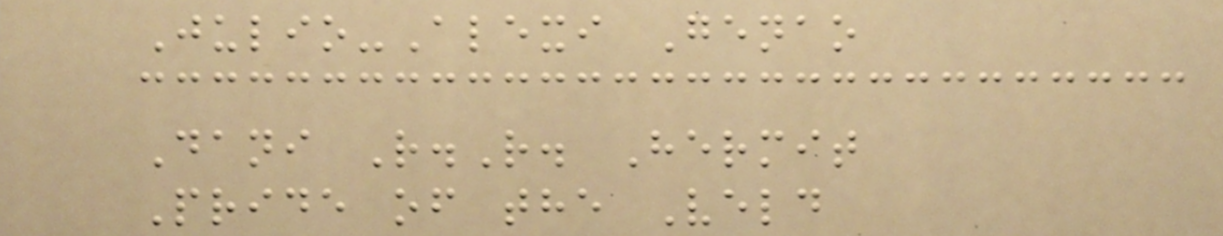Julio-Alexi Genao
Dani R.R. Hermit
Pride of the Veld
